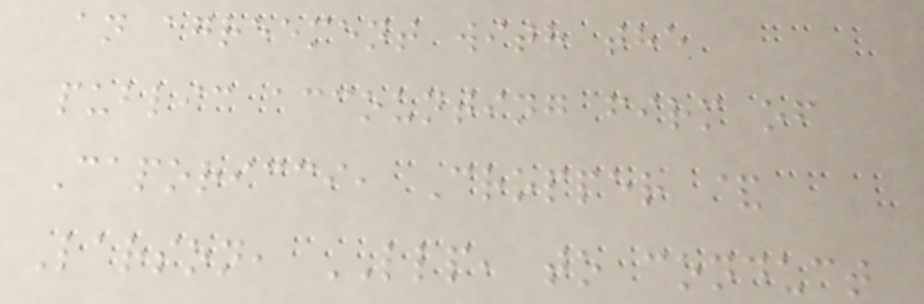an agreement with the
public accounting firm of
Caporicci, Cropper &
Larson, LLP, to conduct
